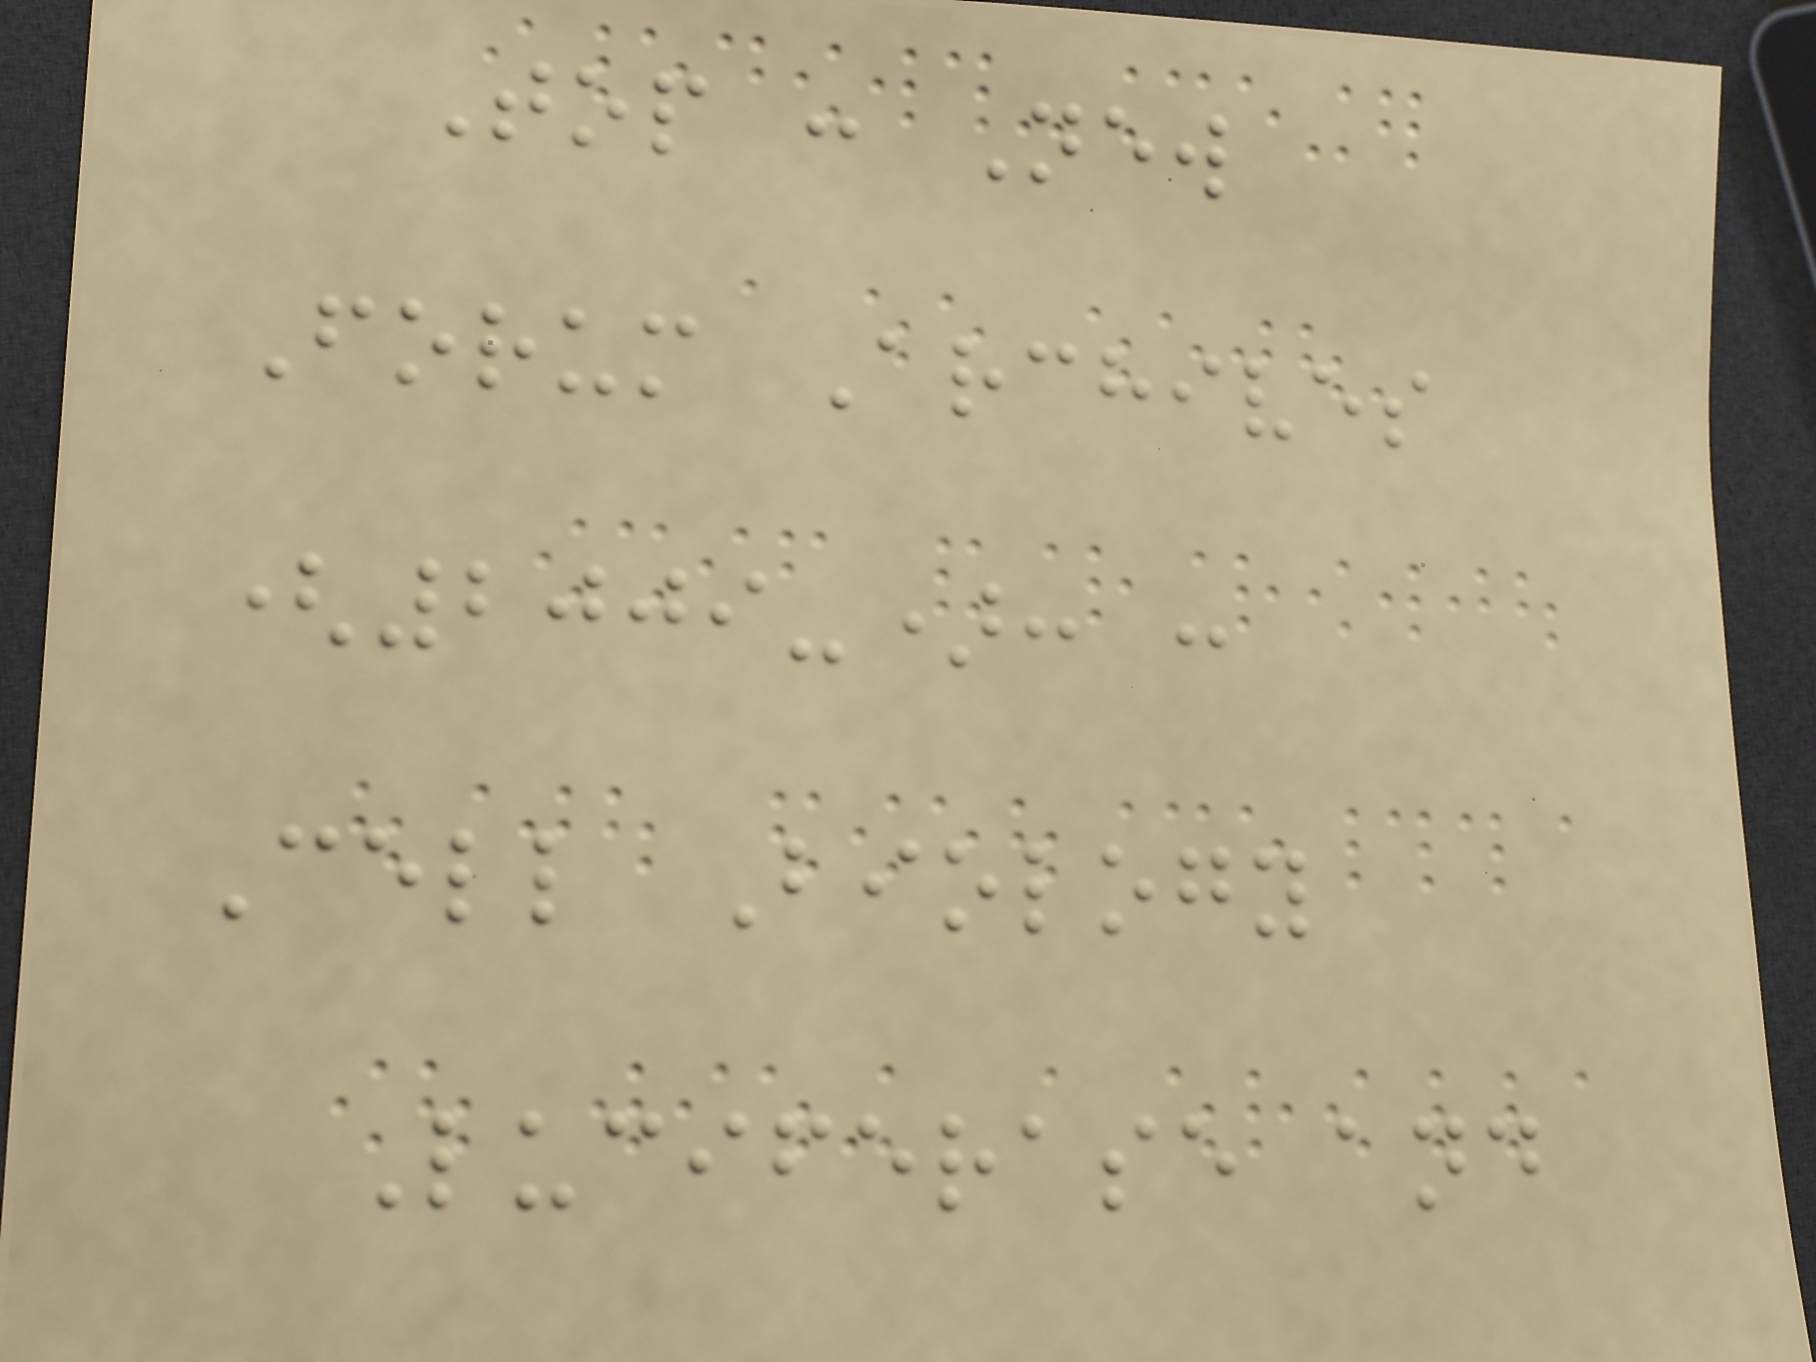Top : New
Forum Archives
(2009-): :
Cell Biology
Luciferase and
